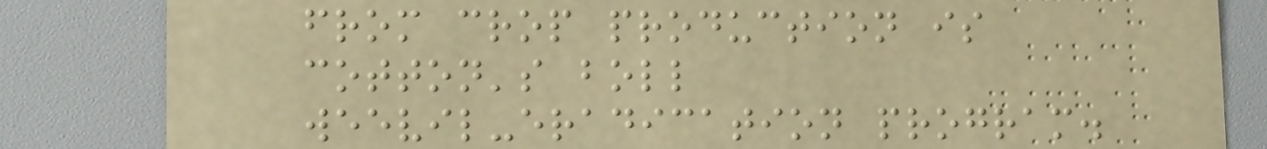from crop production is
cotton's boll
weevil-eradication program.
